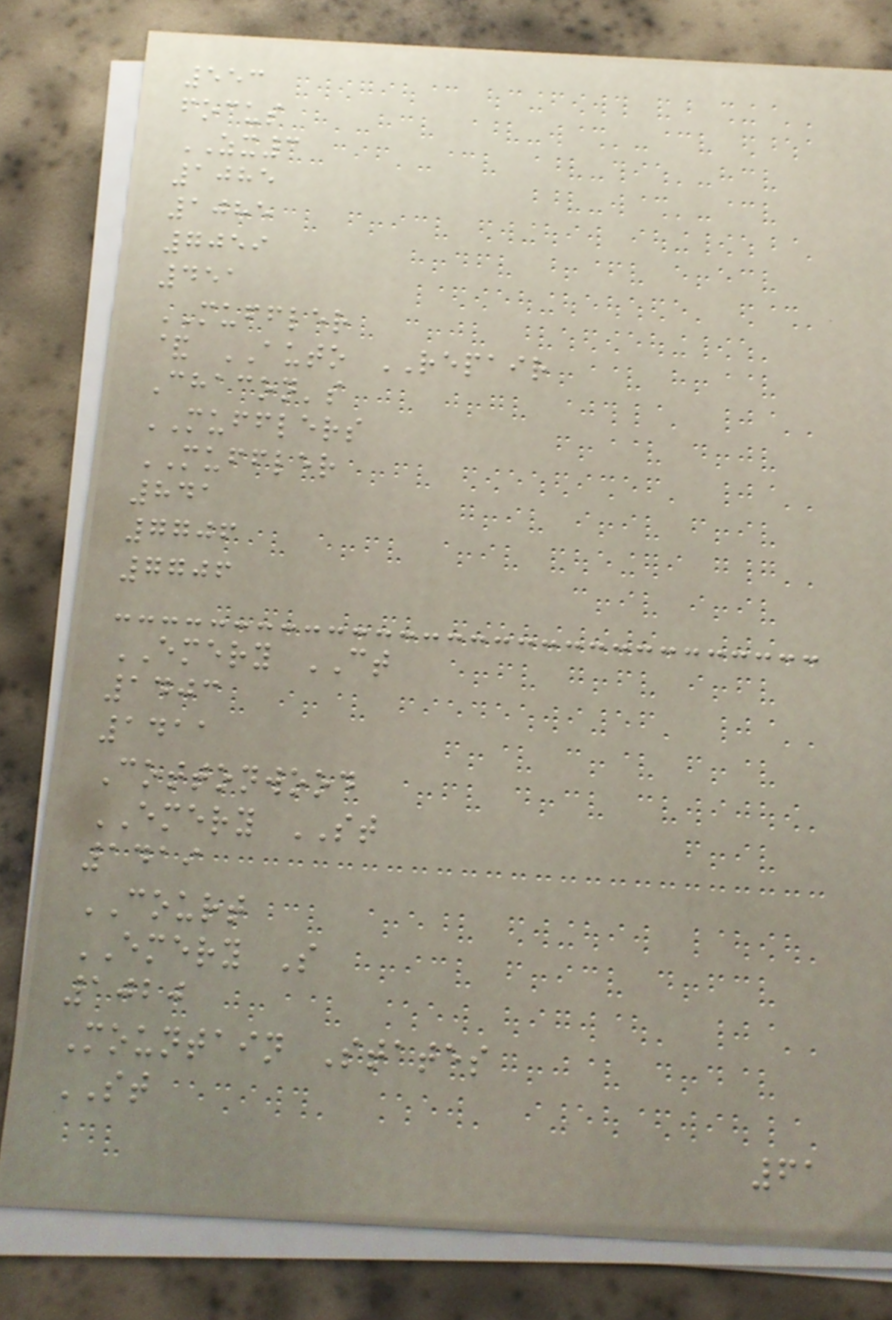553
focus
ZX3
1085
1085
7059
451
MUFFLER
& AUTO REPAIR
Chacon's
MUFFLERS
MUFFLER
841
7706
7706
EMERY CT
1403
1411
Cottonwood
EMERY ST
1419
COURT
EMERY S
1020
Mountain States
ST
61
